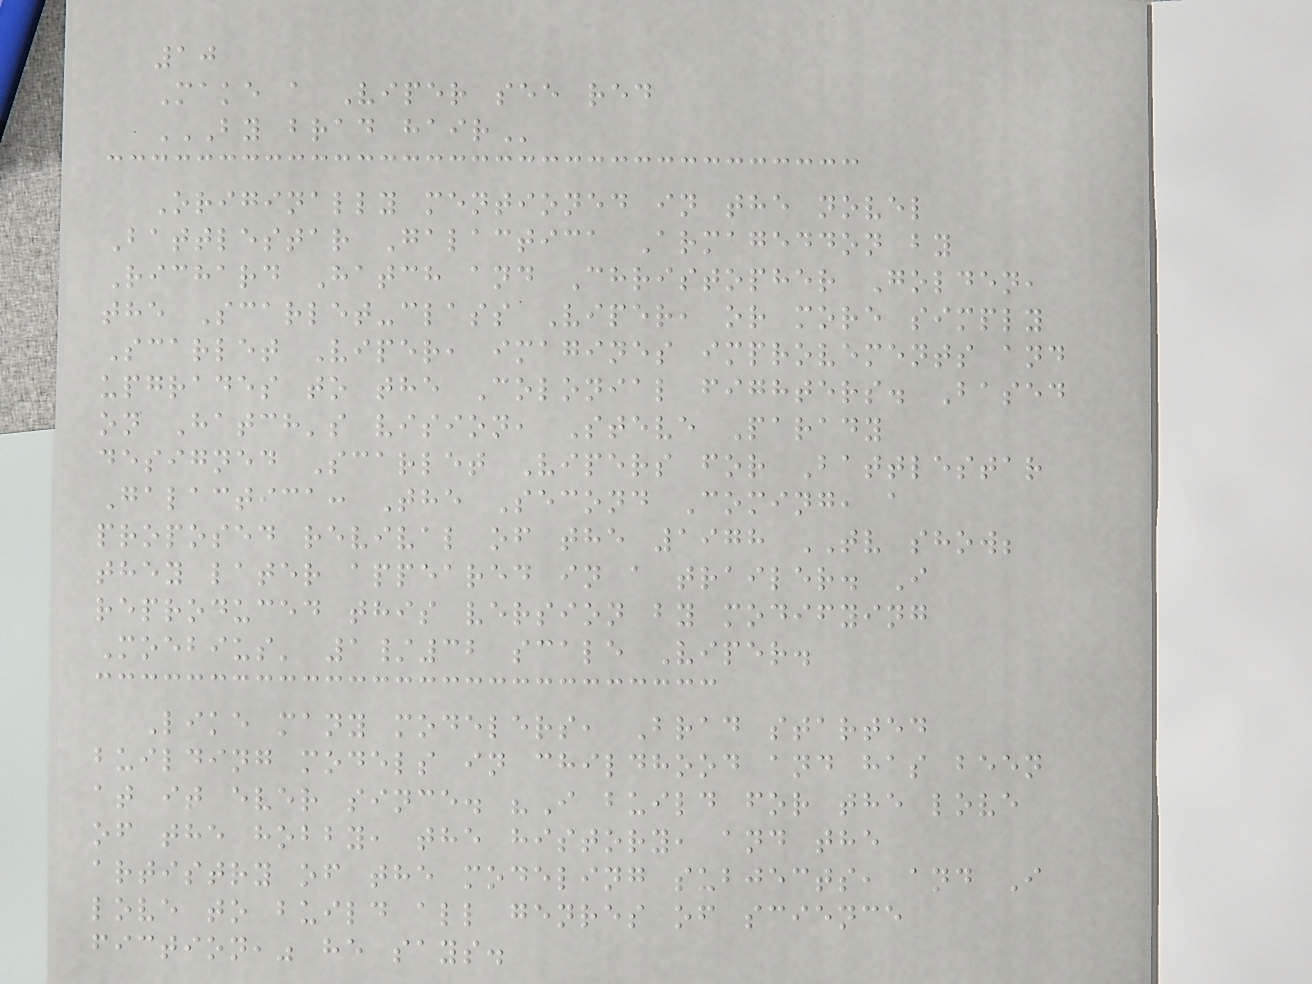10
Make a Viper see red
BY BRAD HAIR
Originally mentioned in the novel
Battlestar Galactica Armageddon by
Richard Hatch and Christopher Golden,
the Scarlet-class Viper, or more simply
Scarlet Viper, imagines improvements and
upgrades to the Colonial fighters. Based
on Hatch's vision, Steve Parady
designed Scarlet Vipers for Battlestar
Galactica: The Second Coming, a
proposed revival of the 1978 TV show;
they later appeared in a trailer. I
reproduced this version by modifying
Moebius' 1/32 scale Viper.
Like many modelers, Brad started
building models in childhood and has been
at it ever since. "I build for the love
of the hobby, the history, and the
artistry of the modeling subjects, and I
love to build all genres of science
fiction," he says.
